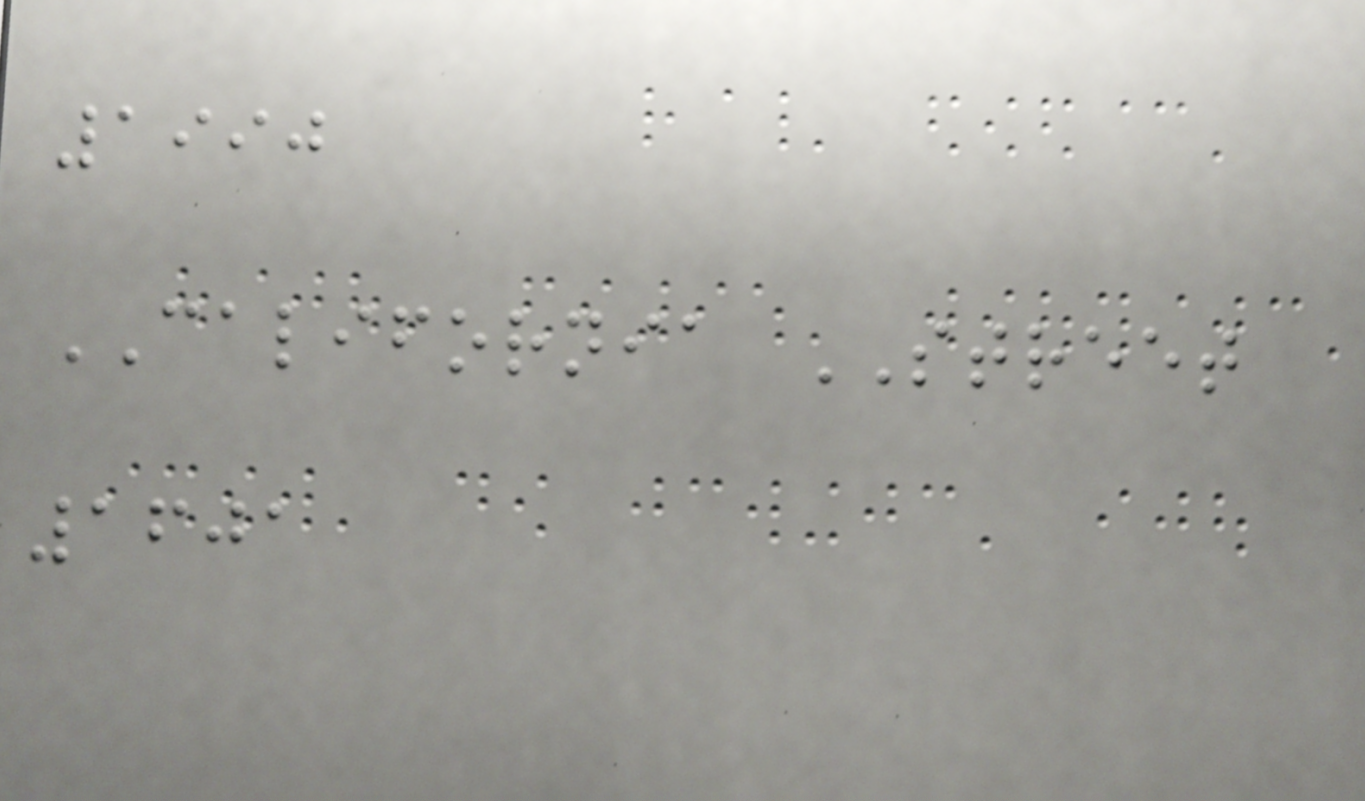1990
CALIFORNIA STREET
1601
